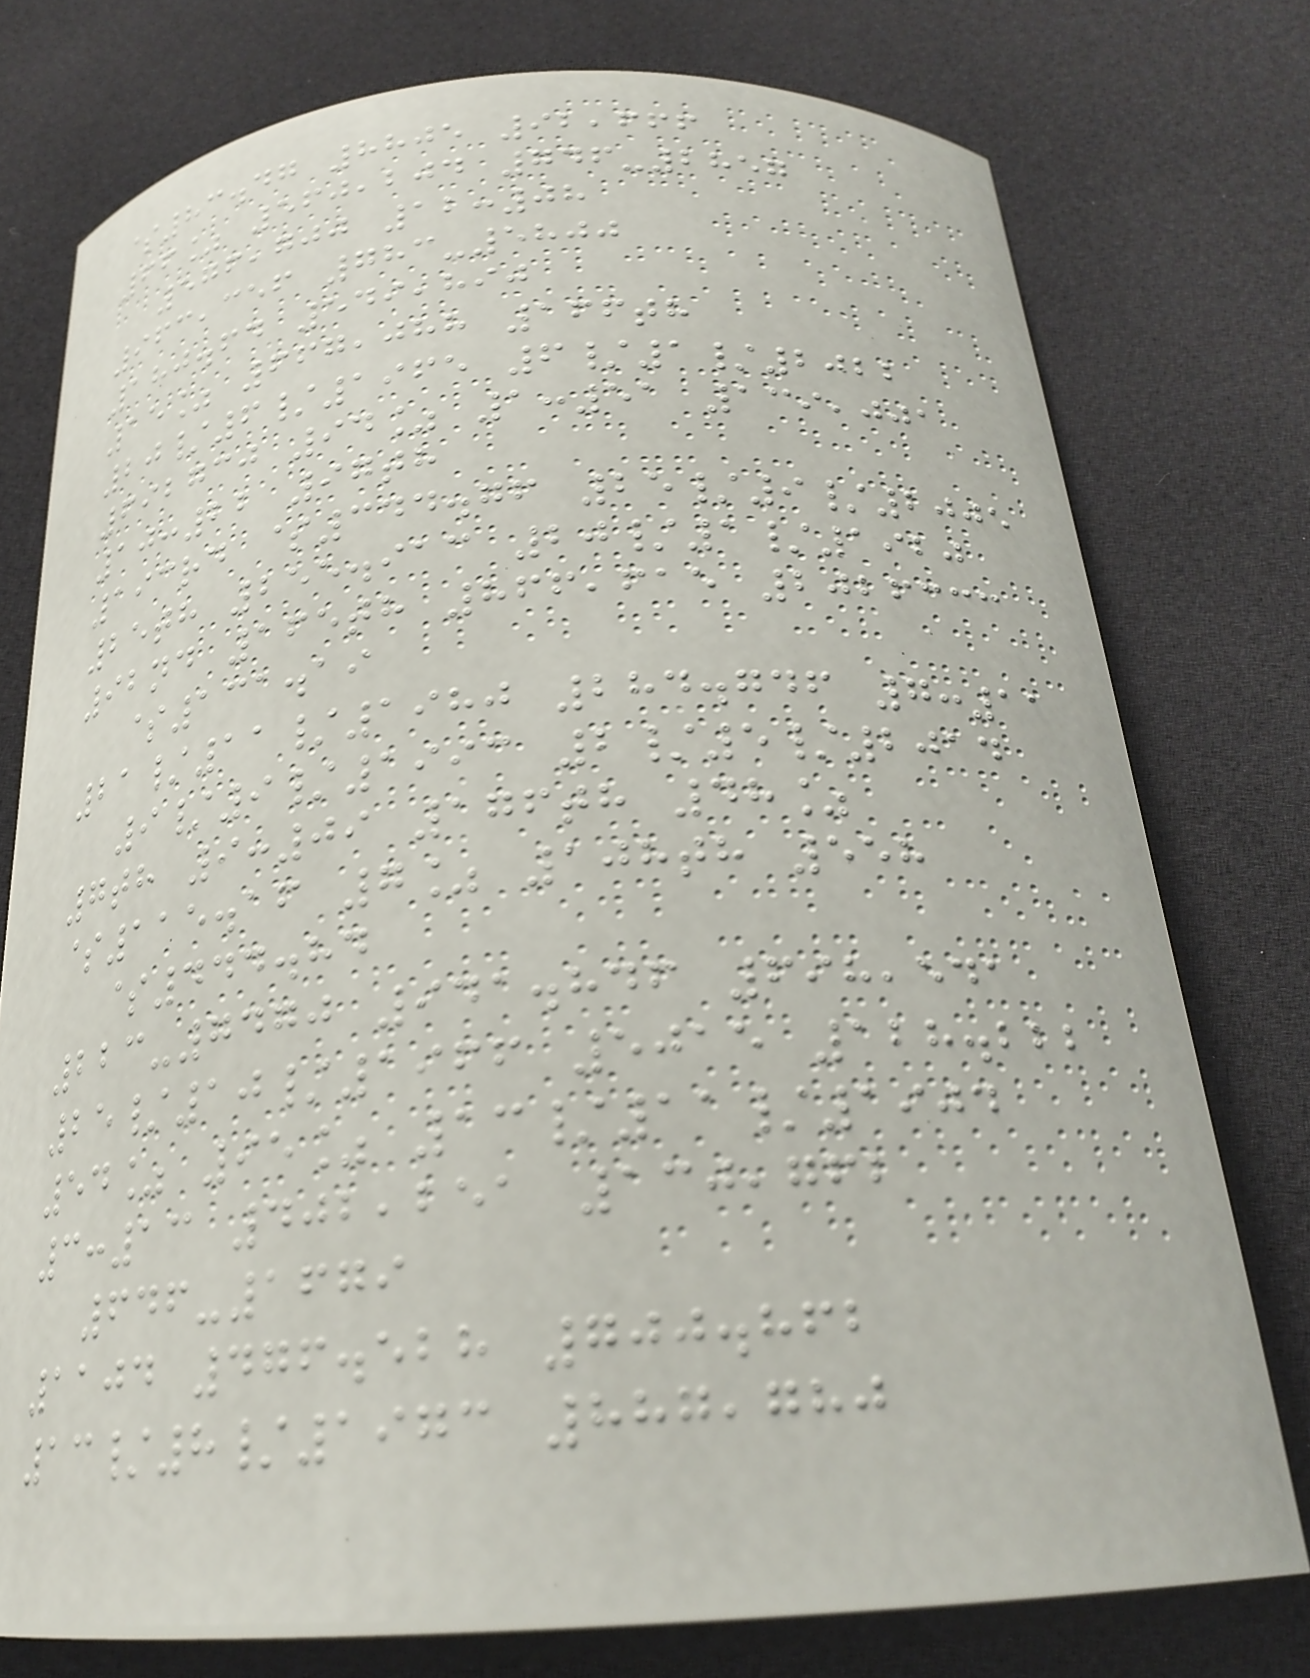$83.47 8805 92,666
66% 560,204 746-2857
576,700 12:08
963,356 783-5800
180.64 549,890
15% 667,088 166th
20/6/1965 6/1/2022
692730 94% 1:51 139,001
10:22 97th
193rd $344.76 25/9/2005
25th 255.913 20/1/1920
92nd 165th 866,615 2026333
$131.19
21/11/1980 284.746 7:11
9/9/1993 2/5/2014
7th 9:09 176th 48%
$115.16 7% 108th 558
$444.84
223-7470 941.846 698,541
25/10/1966 5015 128.222
54% 95% 13/11/1904
3:13 402,251 130,762
646-1679
1104 476.528 700.862
13/8/1973 887,780
